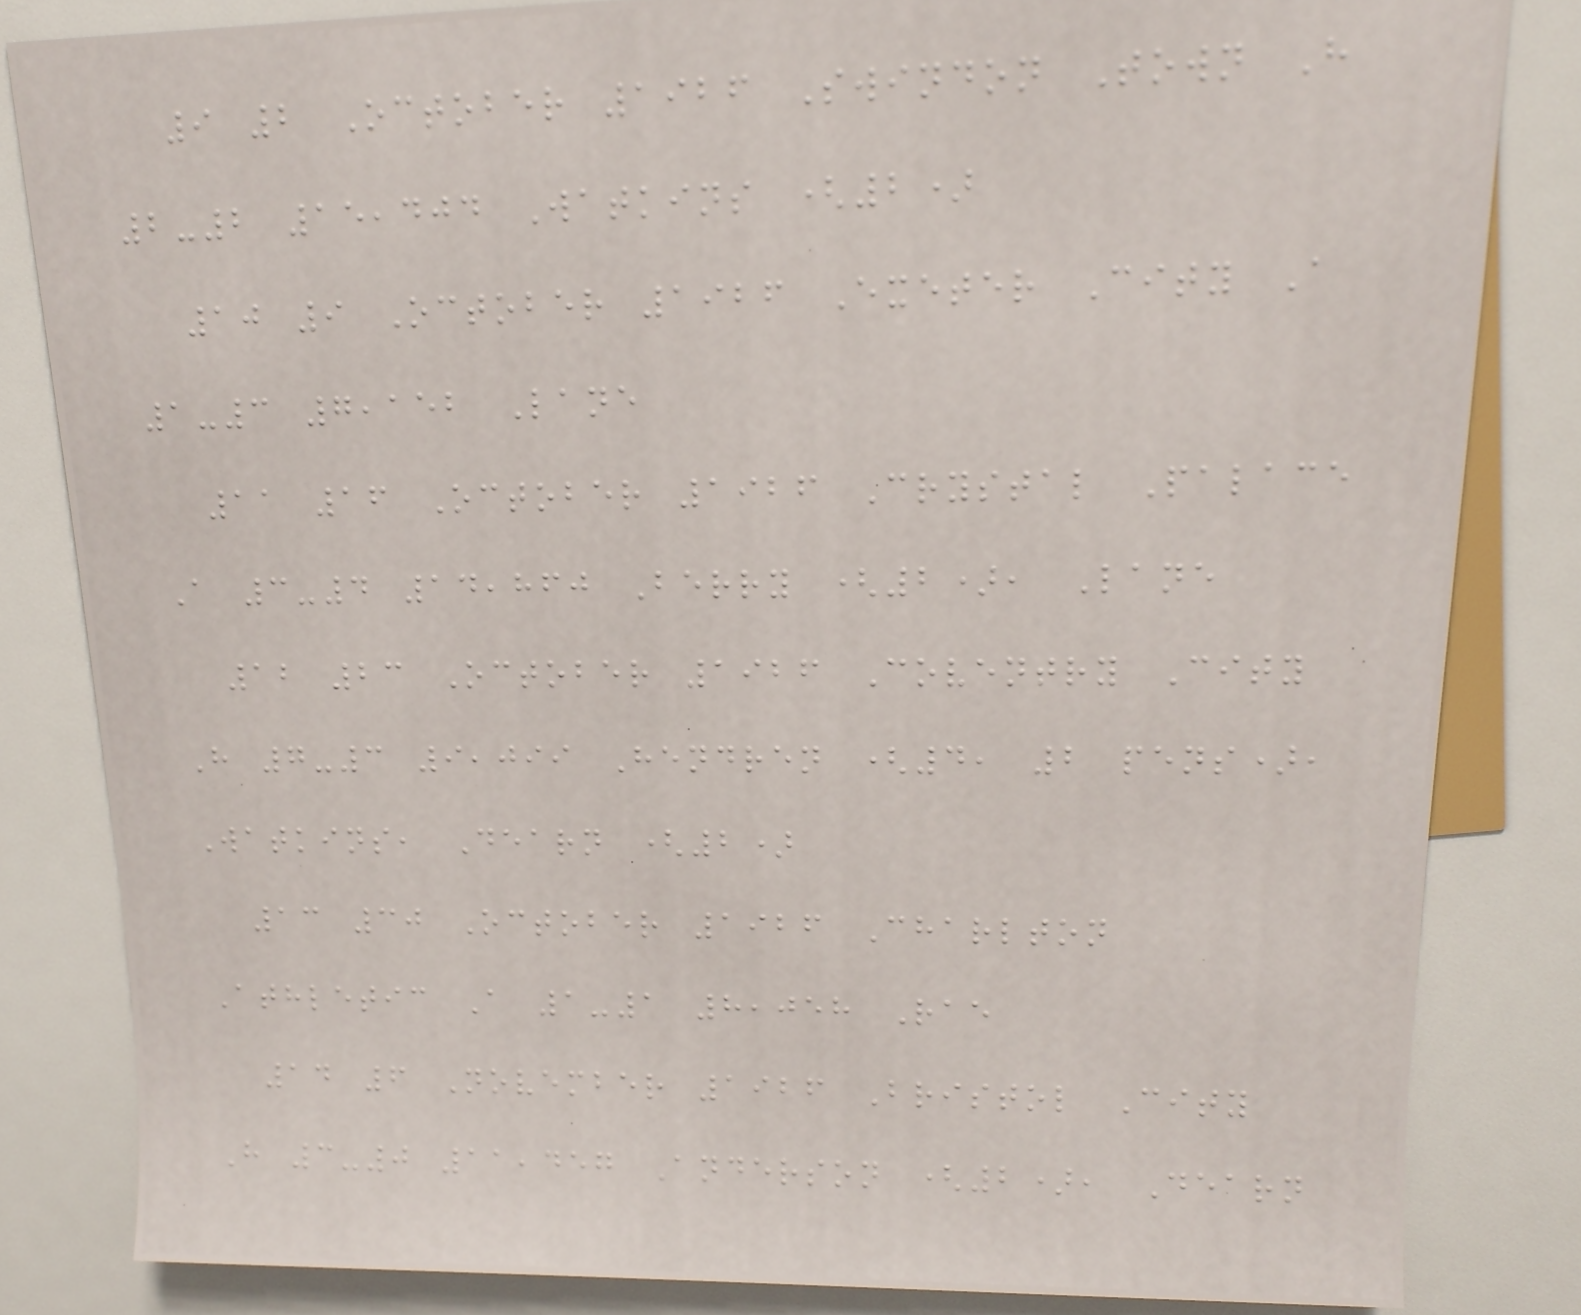9 2 October 1926 Swindon Town H
2-2 15,404 Watkins (2)
10 9 October 1926 Exeter City A
1-3 7,152 Lane
11 16 October 1926 Crystal Palace
A 3-4 14,860 Berry (2), Lane
12 23 October 1926 Coventry City
H 7-3 9,099 Hendren (4, 2 pens),
Watkins, Dearn (2)
13 30 October 1926 Charlton
Athletic A 1-1 8,058 Rae
14 6 November 1926 Bristol City
H 3-0 11,457 Anderson (2), Dearn
